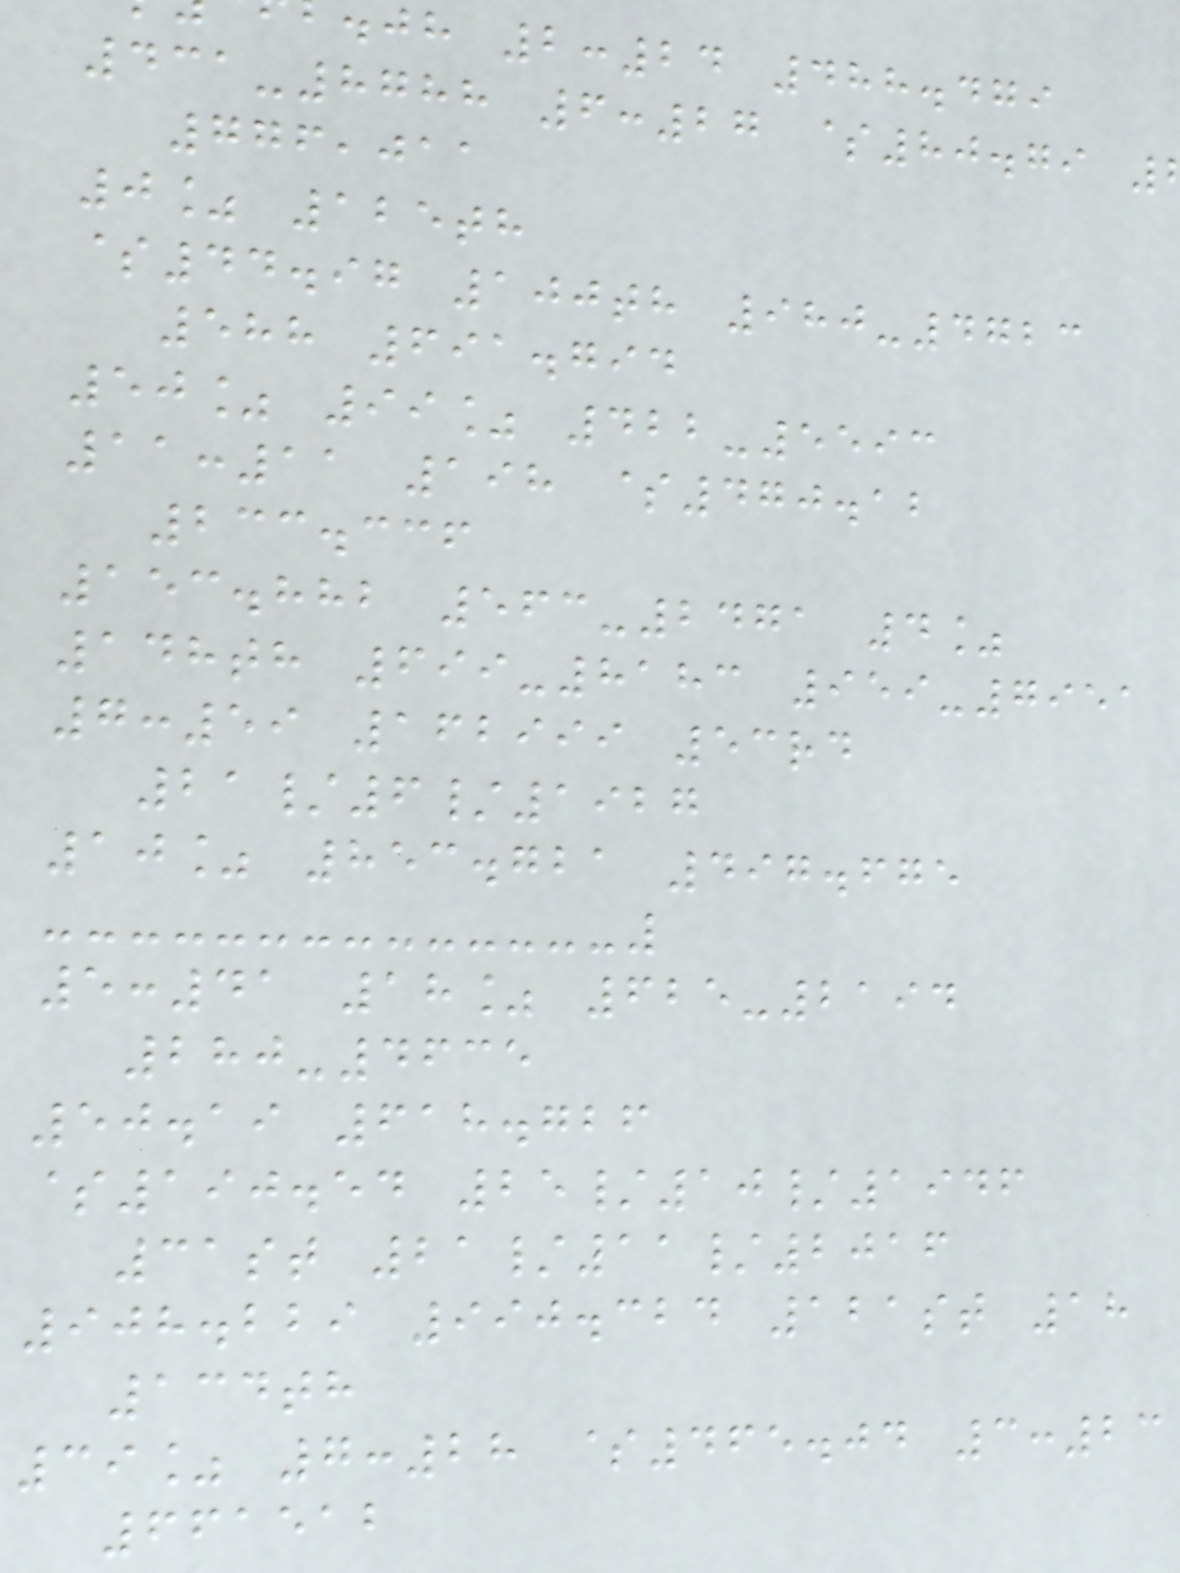.jh 2:24 488.479
431-8788 6:27 $80.79
776,011
0% 125th
$44.97 100th 980-4723
588 691.794
50% 99% 422-5593
11:11 198 $470.12
233.336
153.882 563-2471 4%
148th 699-8183 959-7951
7:59 162999 53rd
21/6/1927
10% 853.721 497.675
5:41 18% 625-2194
280-4635
50.19 618.726
$190.54 25/10/1946
31st 21/11/2016
908.229 990.324 121st 18
134th
39% 7:28 $465.04 3:23
661512
